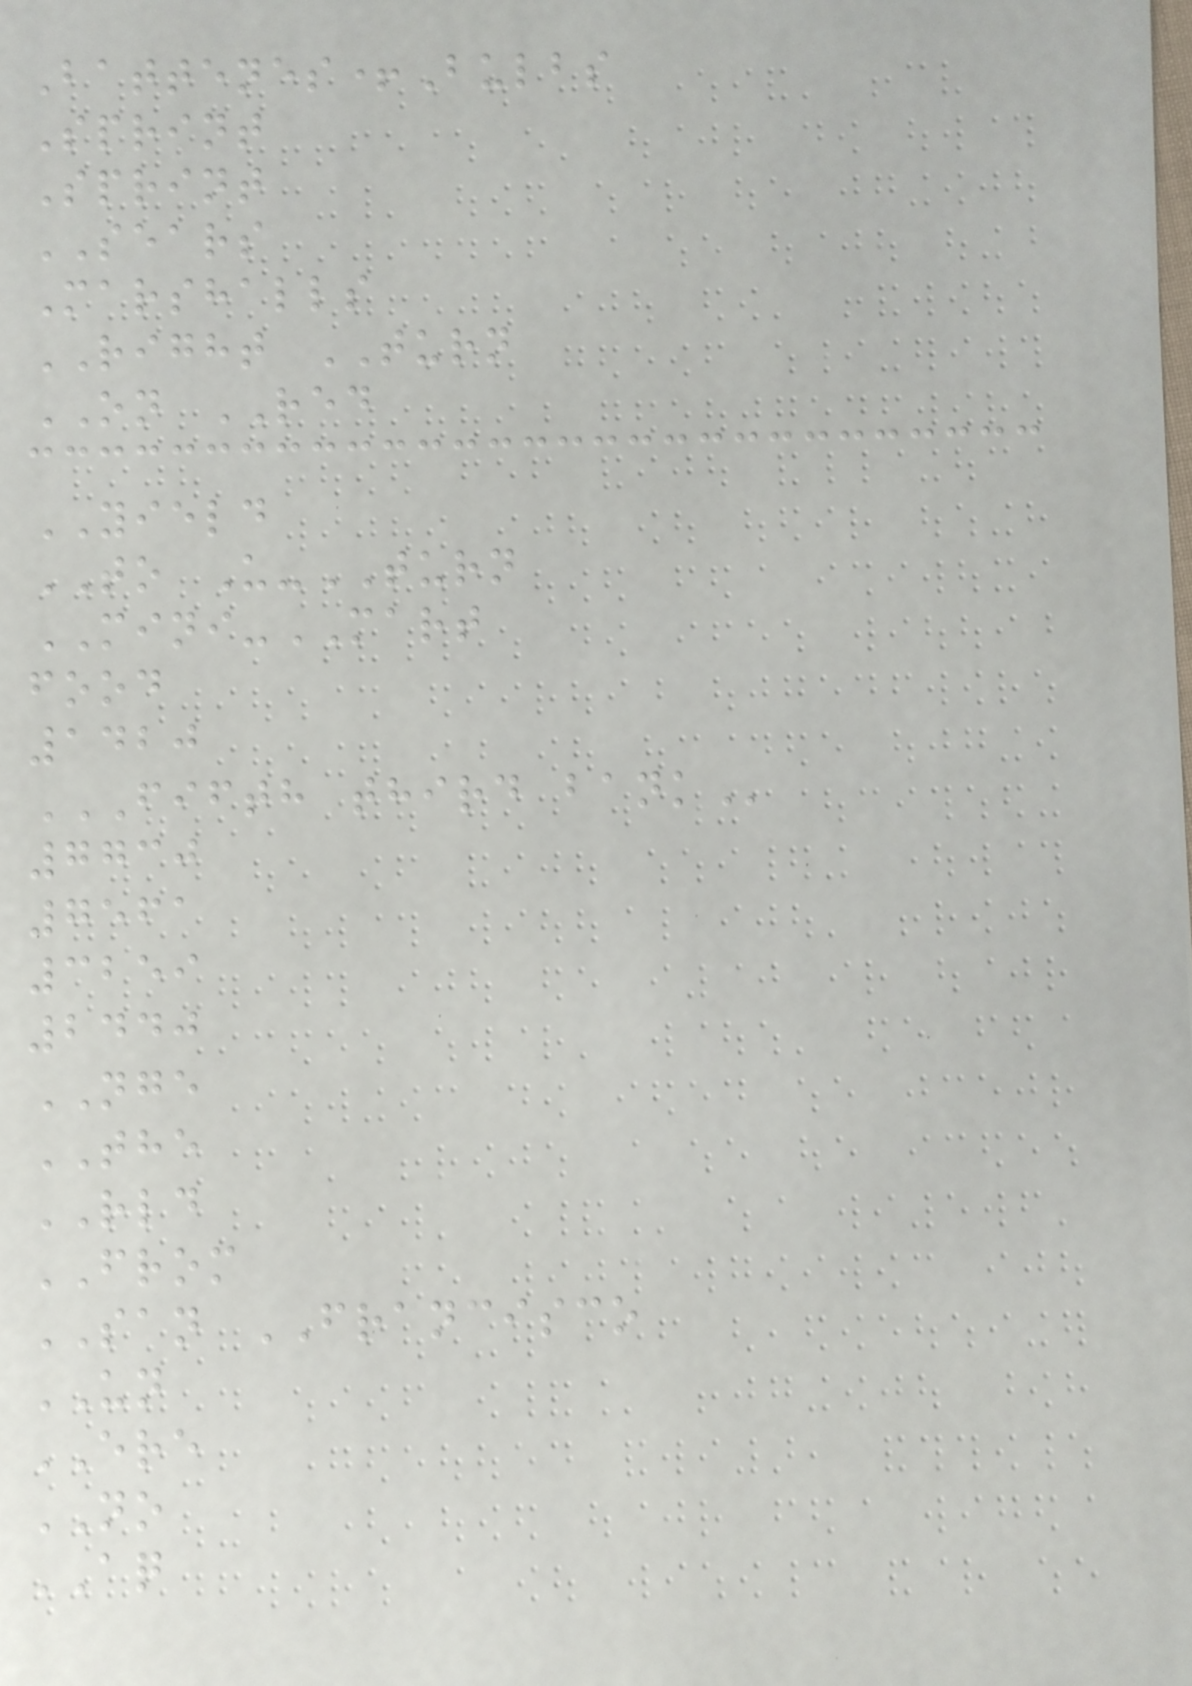Battenes+Bulbs
Sprint
Sprint
SEARS
Marshalls
RIGHT TURN
ON RED
YIELD
TO U-TURN
MINI-MART
food
1420
FIFTH THIRD BANK
7730
7561
3259
2440
NGE
THE
RLD
FROM
SAN FRANCISCO
UN
ERE
NO
AQ
